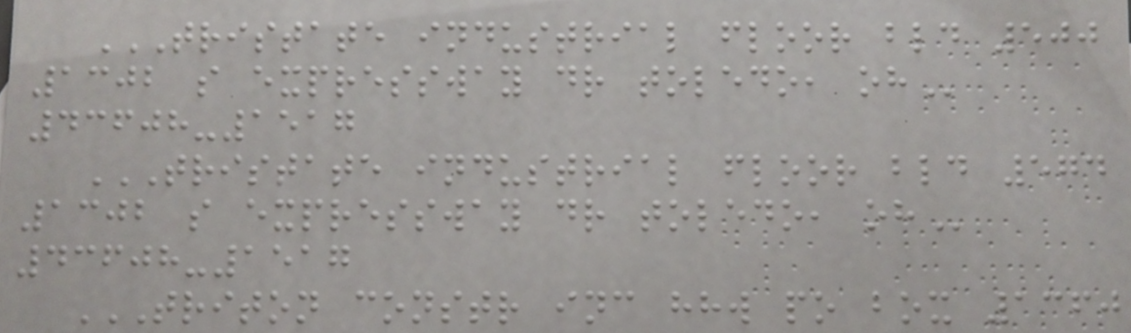TRISTATE INDUSTRIAL FLOOR BLD 500
1302 S EXPRESSWAY DR TOLEDO, OH
43608-1517
TRISTATE INDUSTRIAL FLOOR BLD 574
1302 S EXPRESSWAY DR TOLEDO, OH
43608-1517
TRITON CONSTR INC HHW PO BOX 1360
